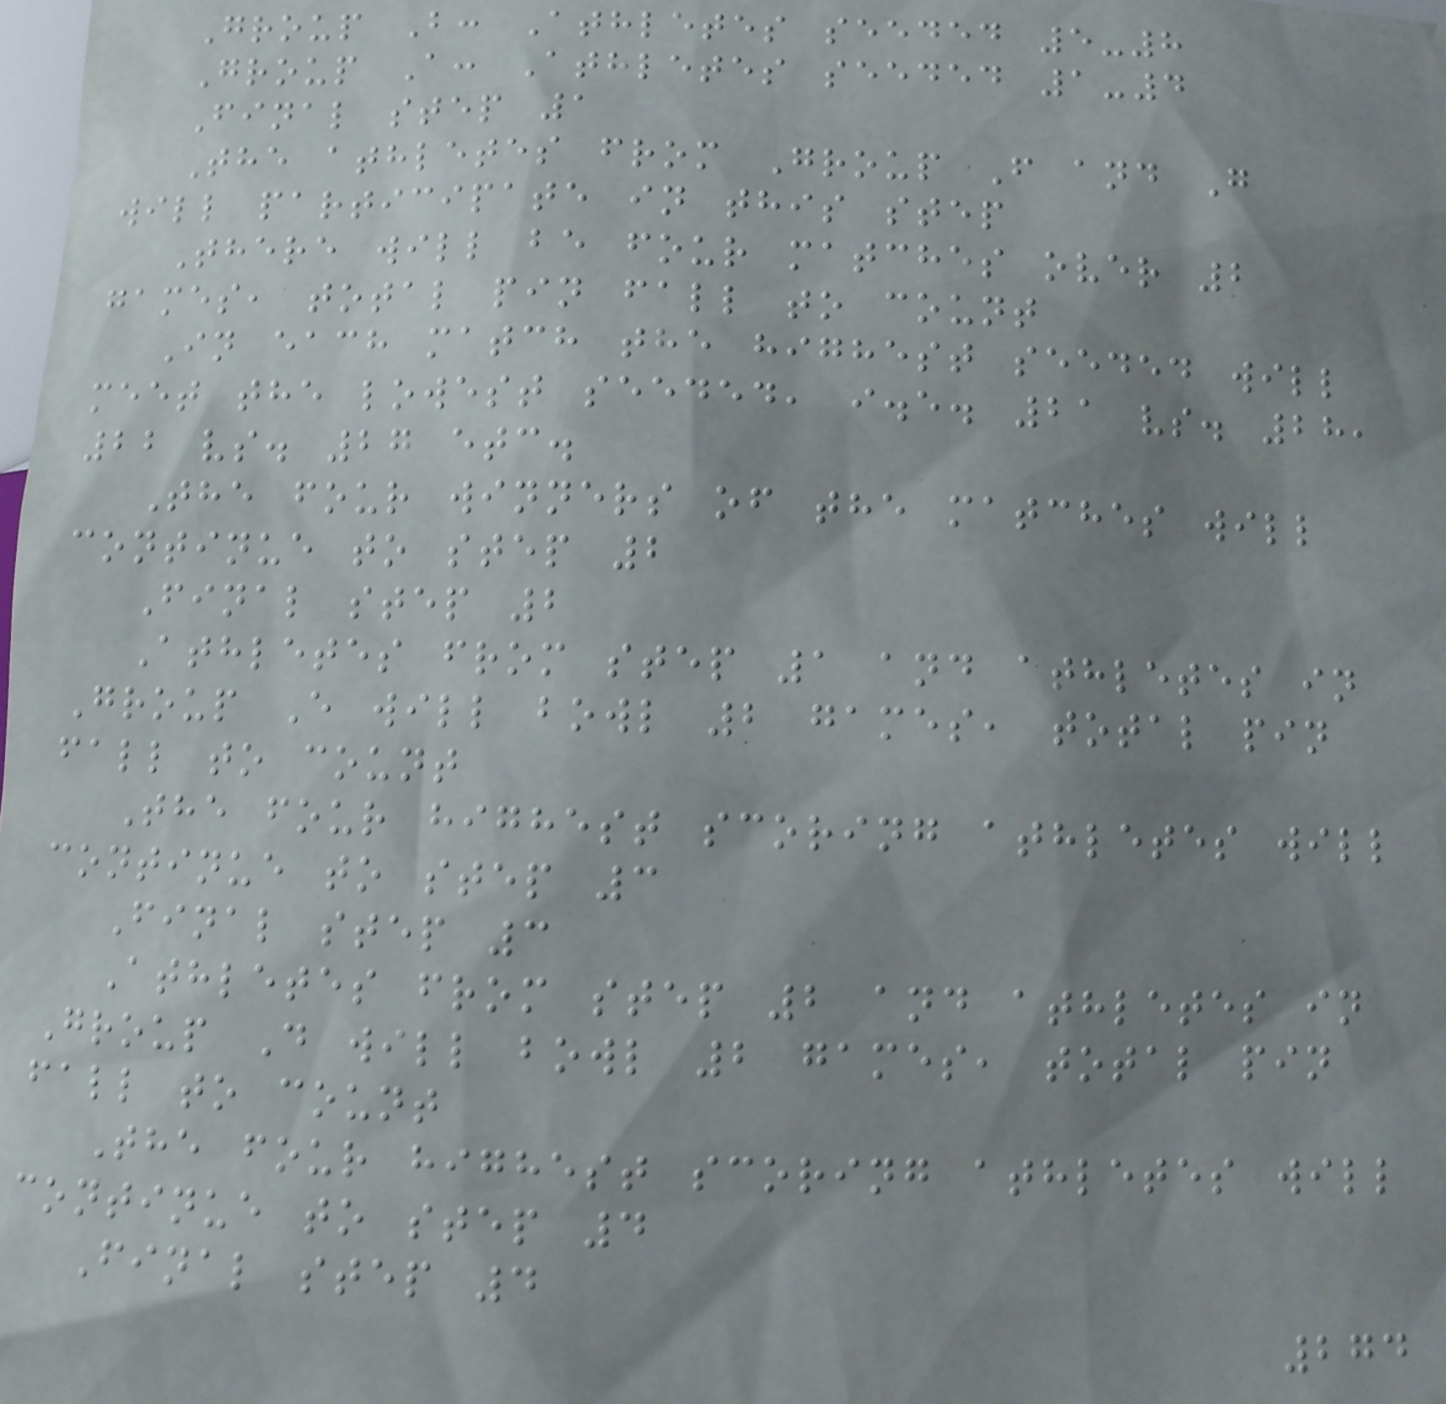Group B: Athletes seeded 5-8
Group A: Athletes seeded 1-4
Final step 1
The athletes from Group F and G
will participate in this step
There will be four matches over 2
games, total pin fall to count
In each match the highest seeded will
meet the lowest seeded, i.e. 21 vs. 28,
22 vs. 27 etc.
The four winners of the matches will
continue to step 2
Final step 2
Athletes from step 1 and athletes in
Group E will bowl 2 games, total pin
fall to count
The four highest scoring athletes will
continue to step 3
Final step 3
Athletes from step 2 and athletes in
Group D will bowl 2 games, total pin
fall to count
The four highest scoring athletes will
continue to step 4
Final step 4
274
